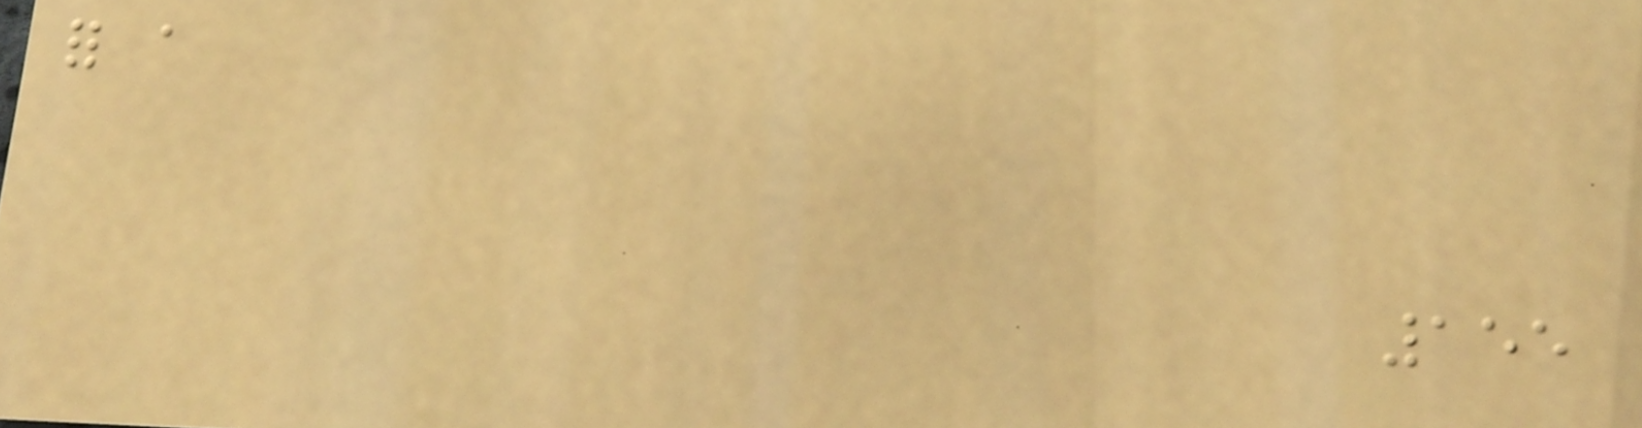for a
155
